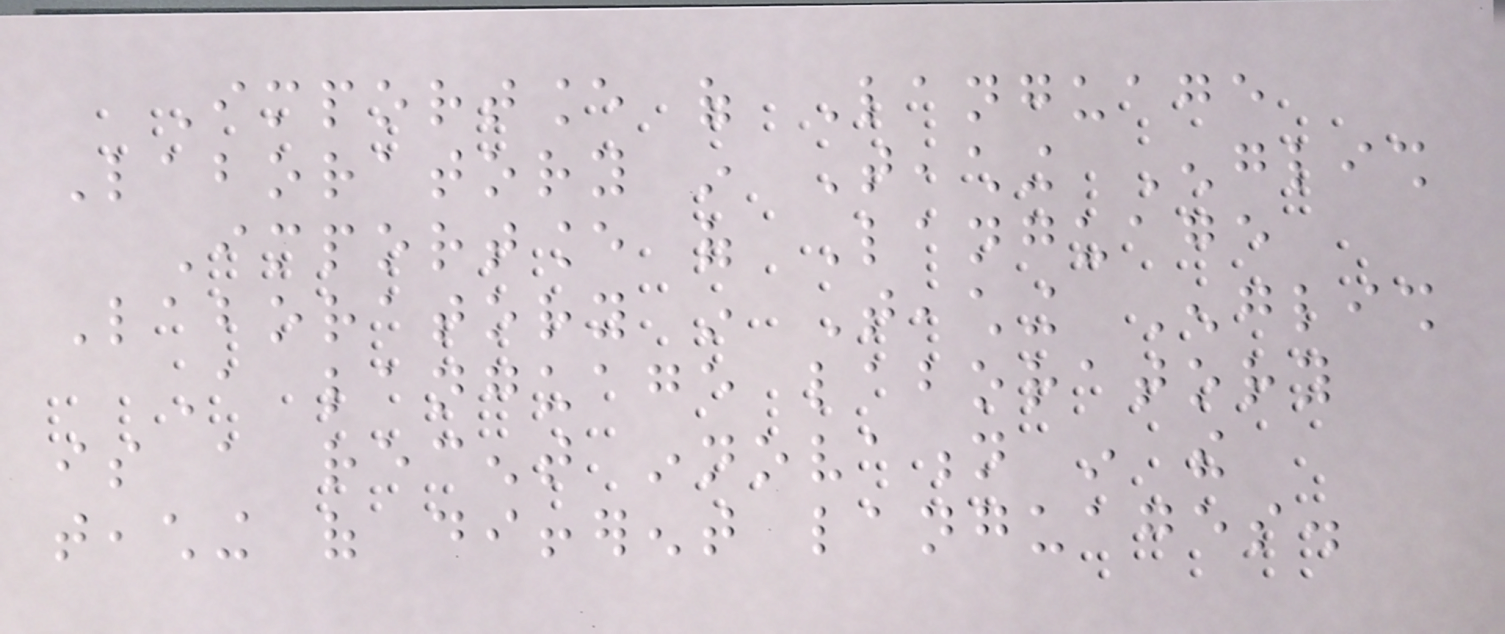Importance of Language
Laboratory in Teaching English
Importance of Language
Laboratory in Teaching English
A language laboratory
is a recent innovation in the
teaching of different languages.
